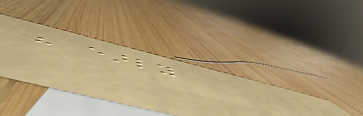his early
